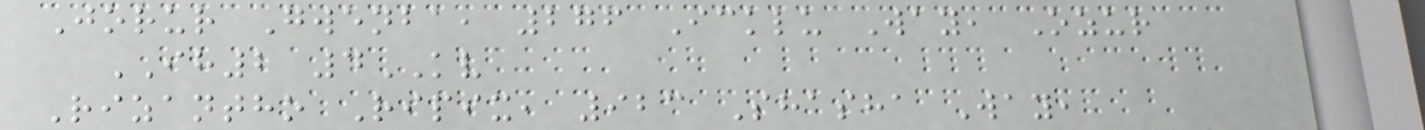Jorur Gwenba, 276 Icklu Way, Ozur
IH2 4KV
Rizantho Ripix, 923 Shasha Way,
